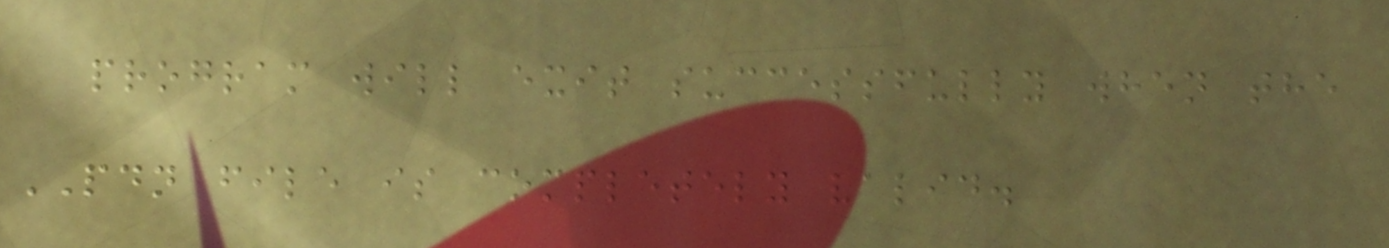program will exit successfully when the
PDN file is completely valid.
